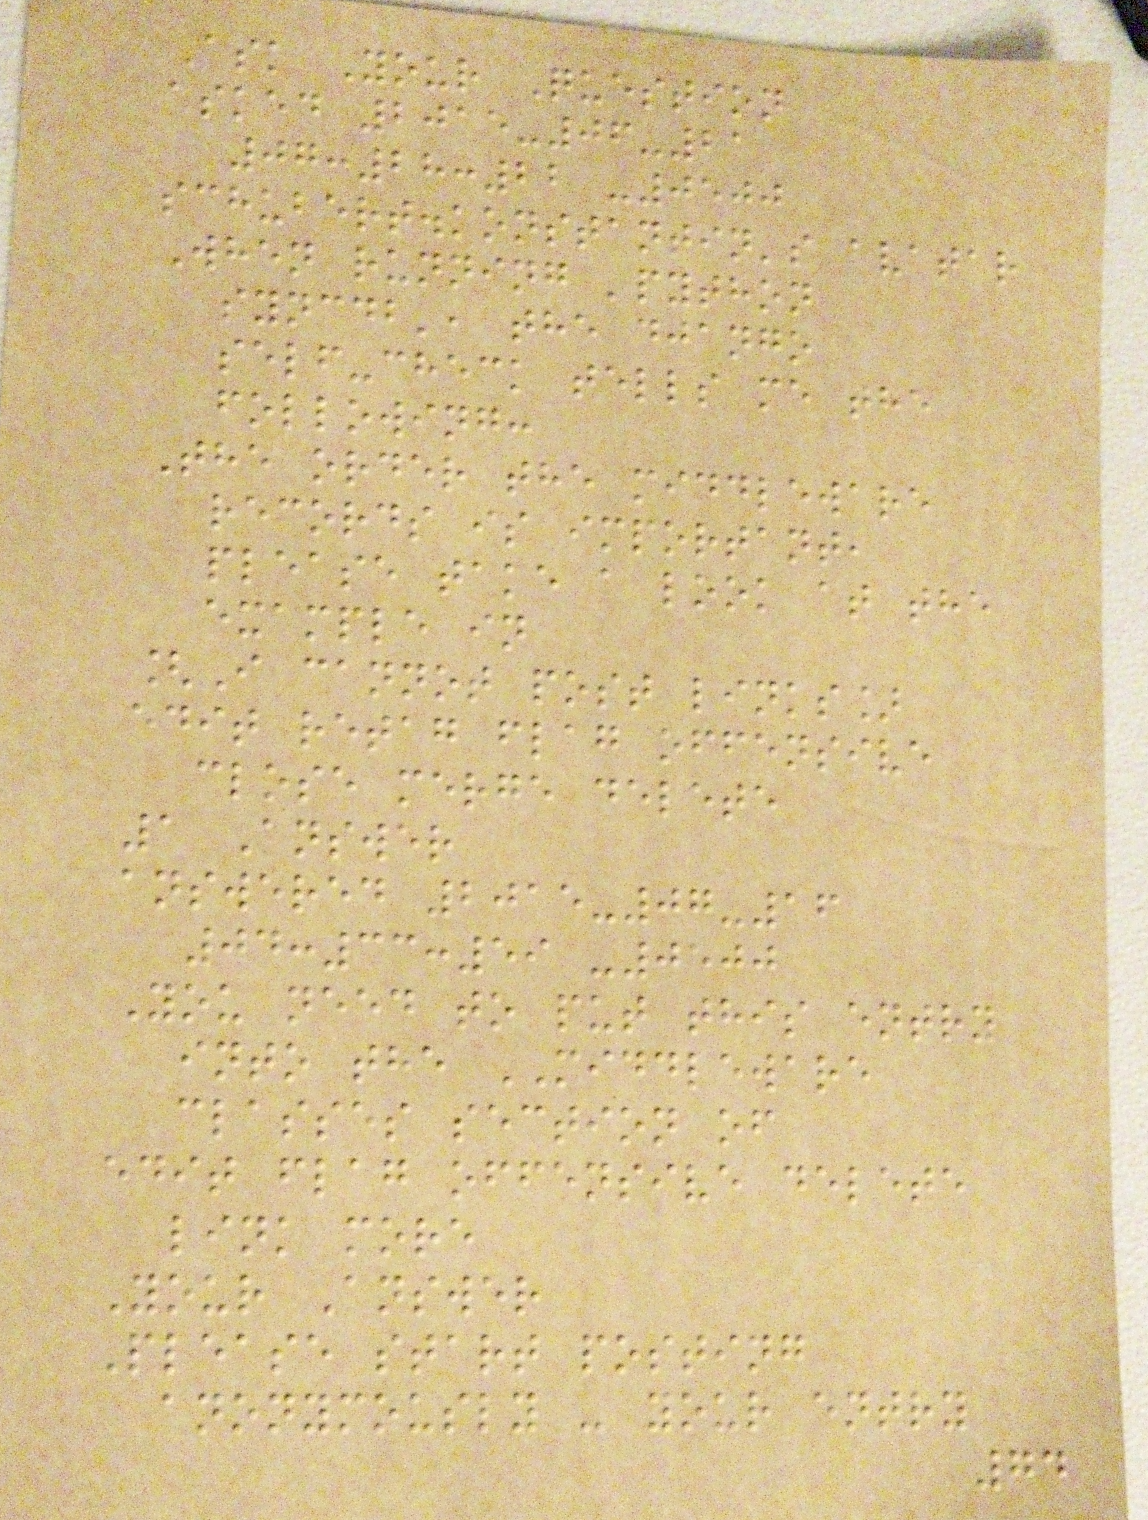Ask Your Question
asked 2015-06-21
07:28:22 -0500
schubert.konstantin's avatar
When running 'python
syncdb', the django
self-check tells me the
following:
The order the middleware
records is important,
please take a look at the
example in
[I cannot post links]
edit retag flag offensive
close merge delete
1 Answer
answered 2015-07-16
04:33:59 -0500
You need to put this entry
into the MIDDLEWARE
classes section of
edit flag offensive delete
link more
Your Answer
Please start posting
anonymously - your entry
74
